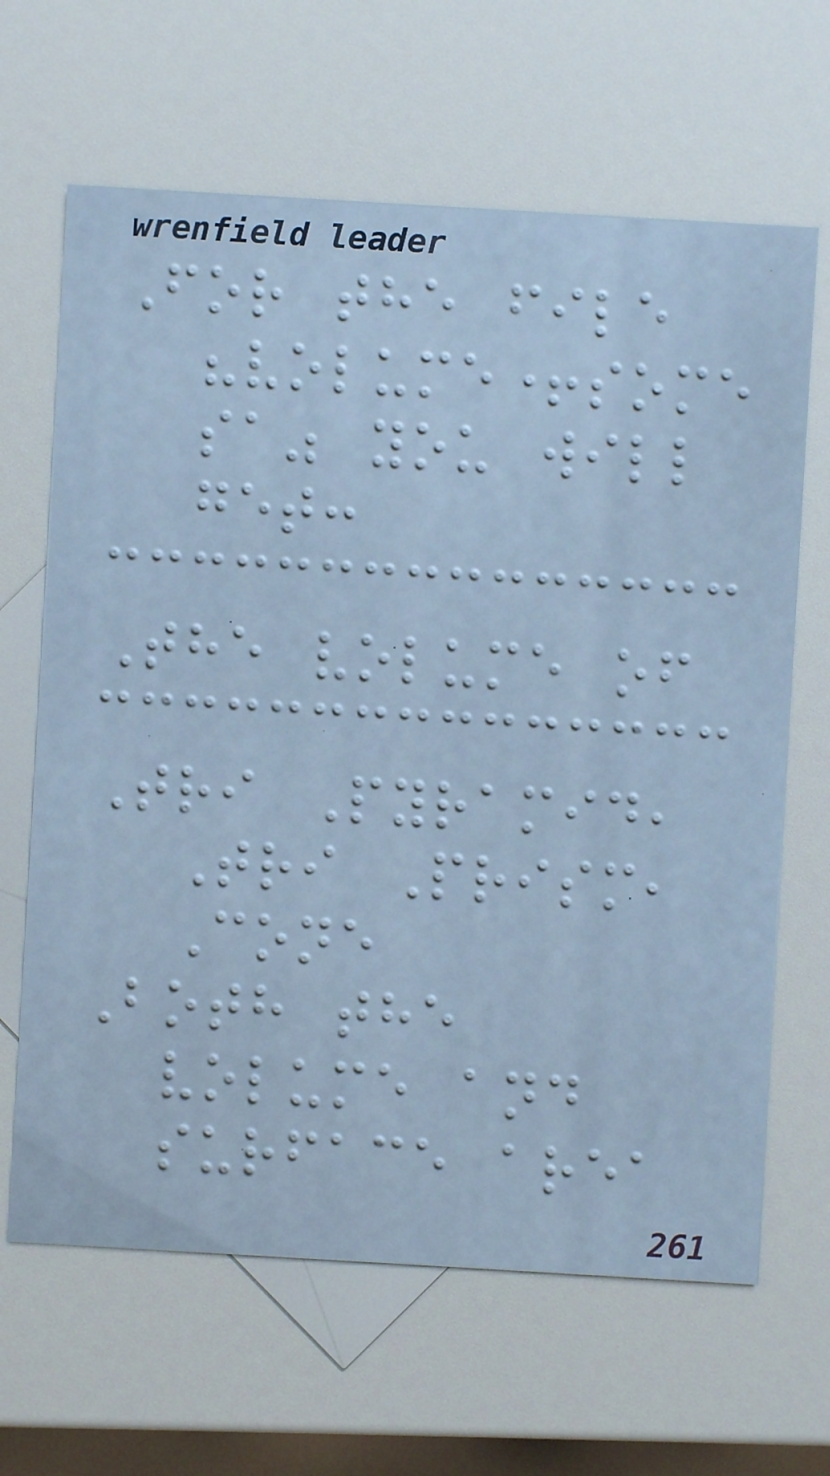For the file
"volume+some
sa" you will
get:
The volume of
Tri Pyramid,
Tri Prism,
Cone
Both the
volume and
surface area
